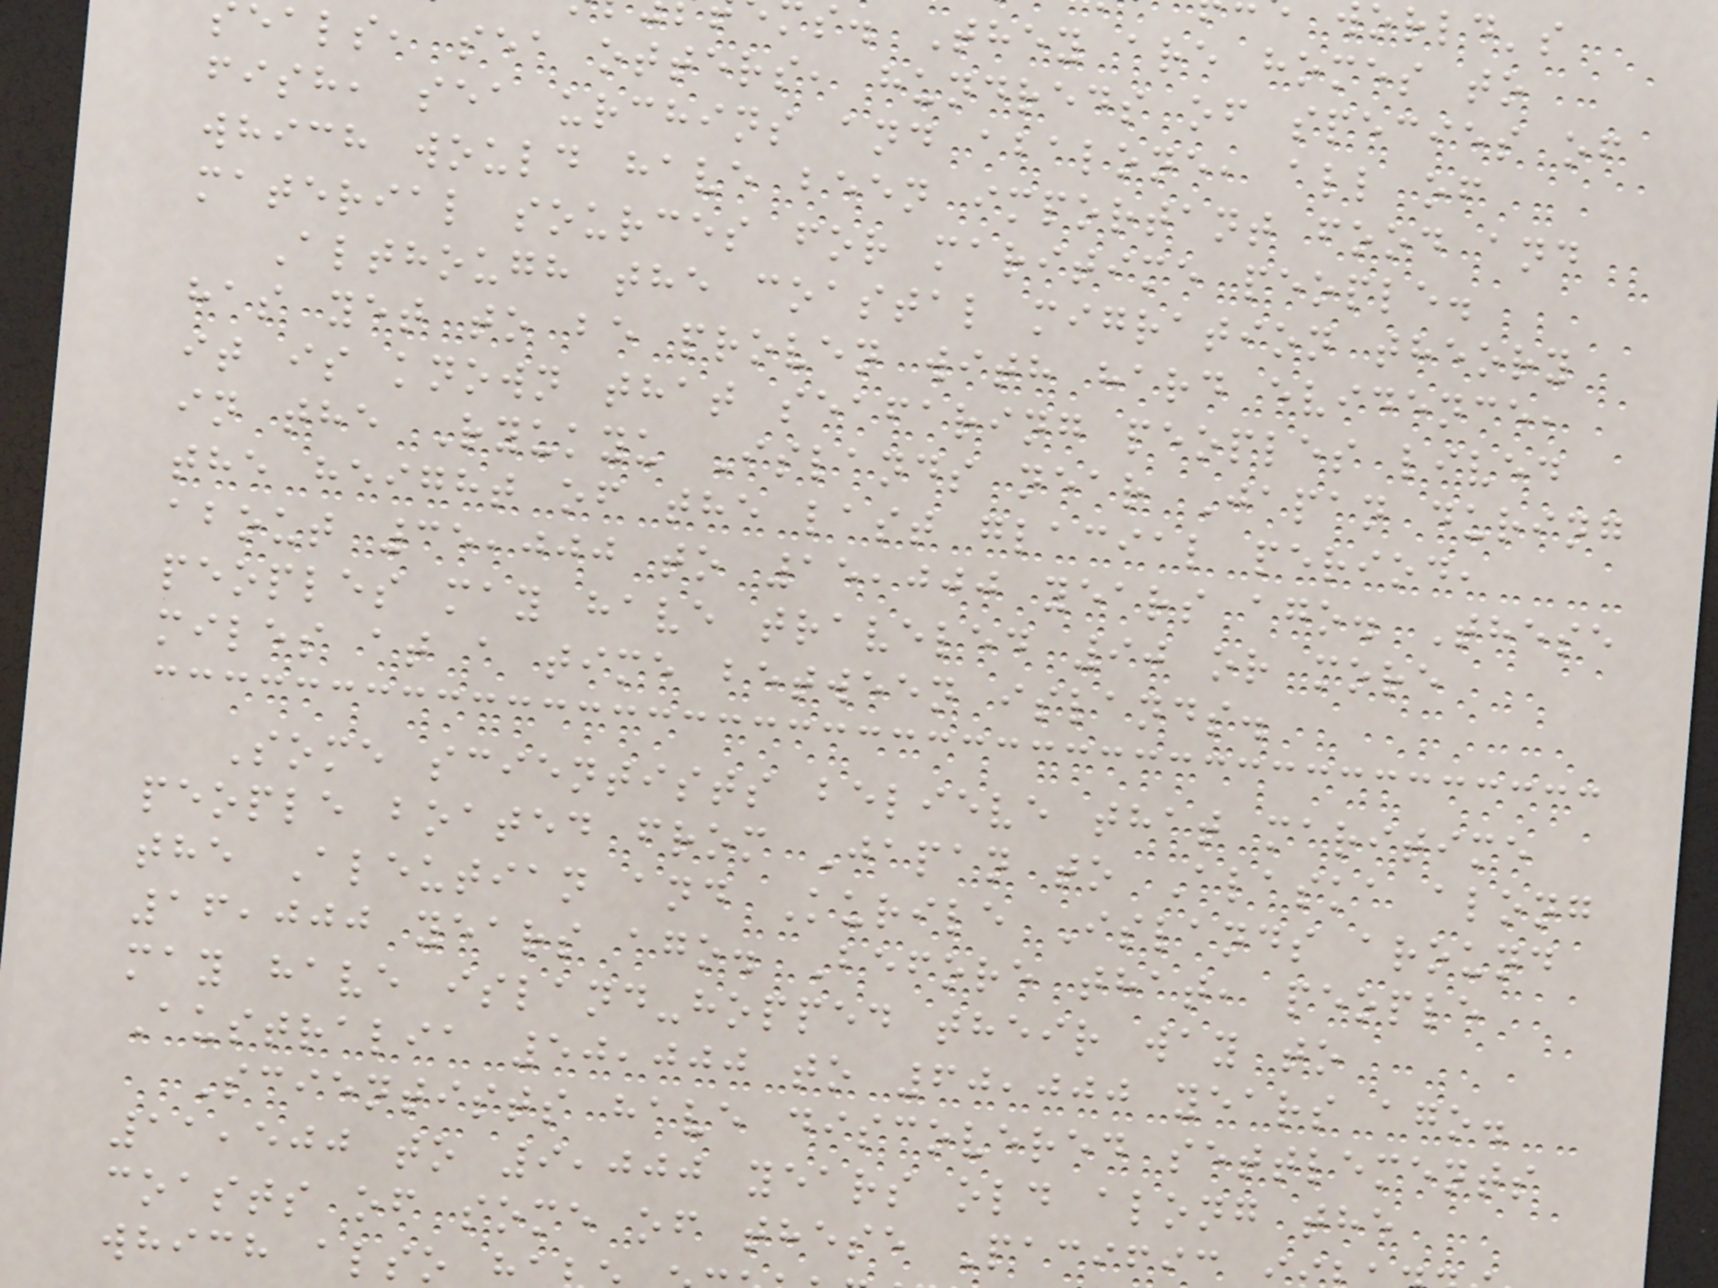s. They are homes to
eals, sea otters, hundreds of species of
fish, sea urchins and abalone, all of
which would have been important food and
material sources for maritime people.
Although the coastal migration theory
has yet to be proven with hard evidence,
it is known that seafaring peoples lived
in the Ryukyu Islands near Japan during
the height of the last glacial period,
about 35,000 to 15,000 years ago. These
peoples may have traveled 90 or more
miles at a time between islands.
Some scientists believe that maritime
people boated from Japan to Alaska along
the Aleutian and Kurile Islands around
16,000 years ago. Before that, people
may have island-hopped their way to
Australia 50,000 to 60,000 years ago.
Scientists have discovered settlements
11,500 to 9,000 years old along the
coasts of some of these Pacific
which also
